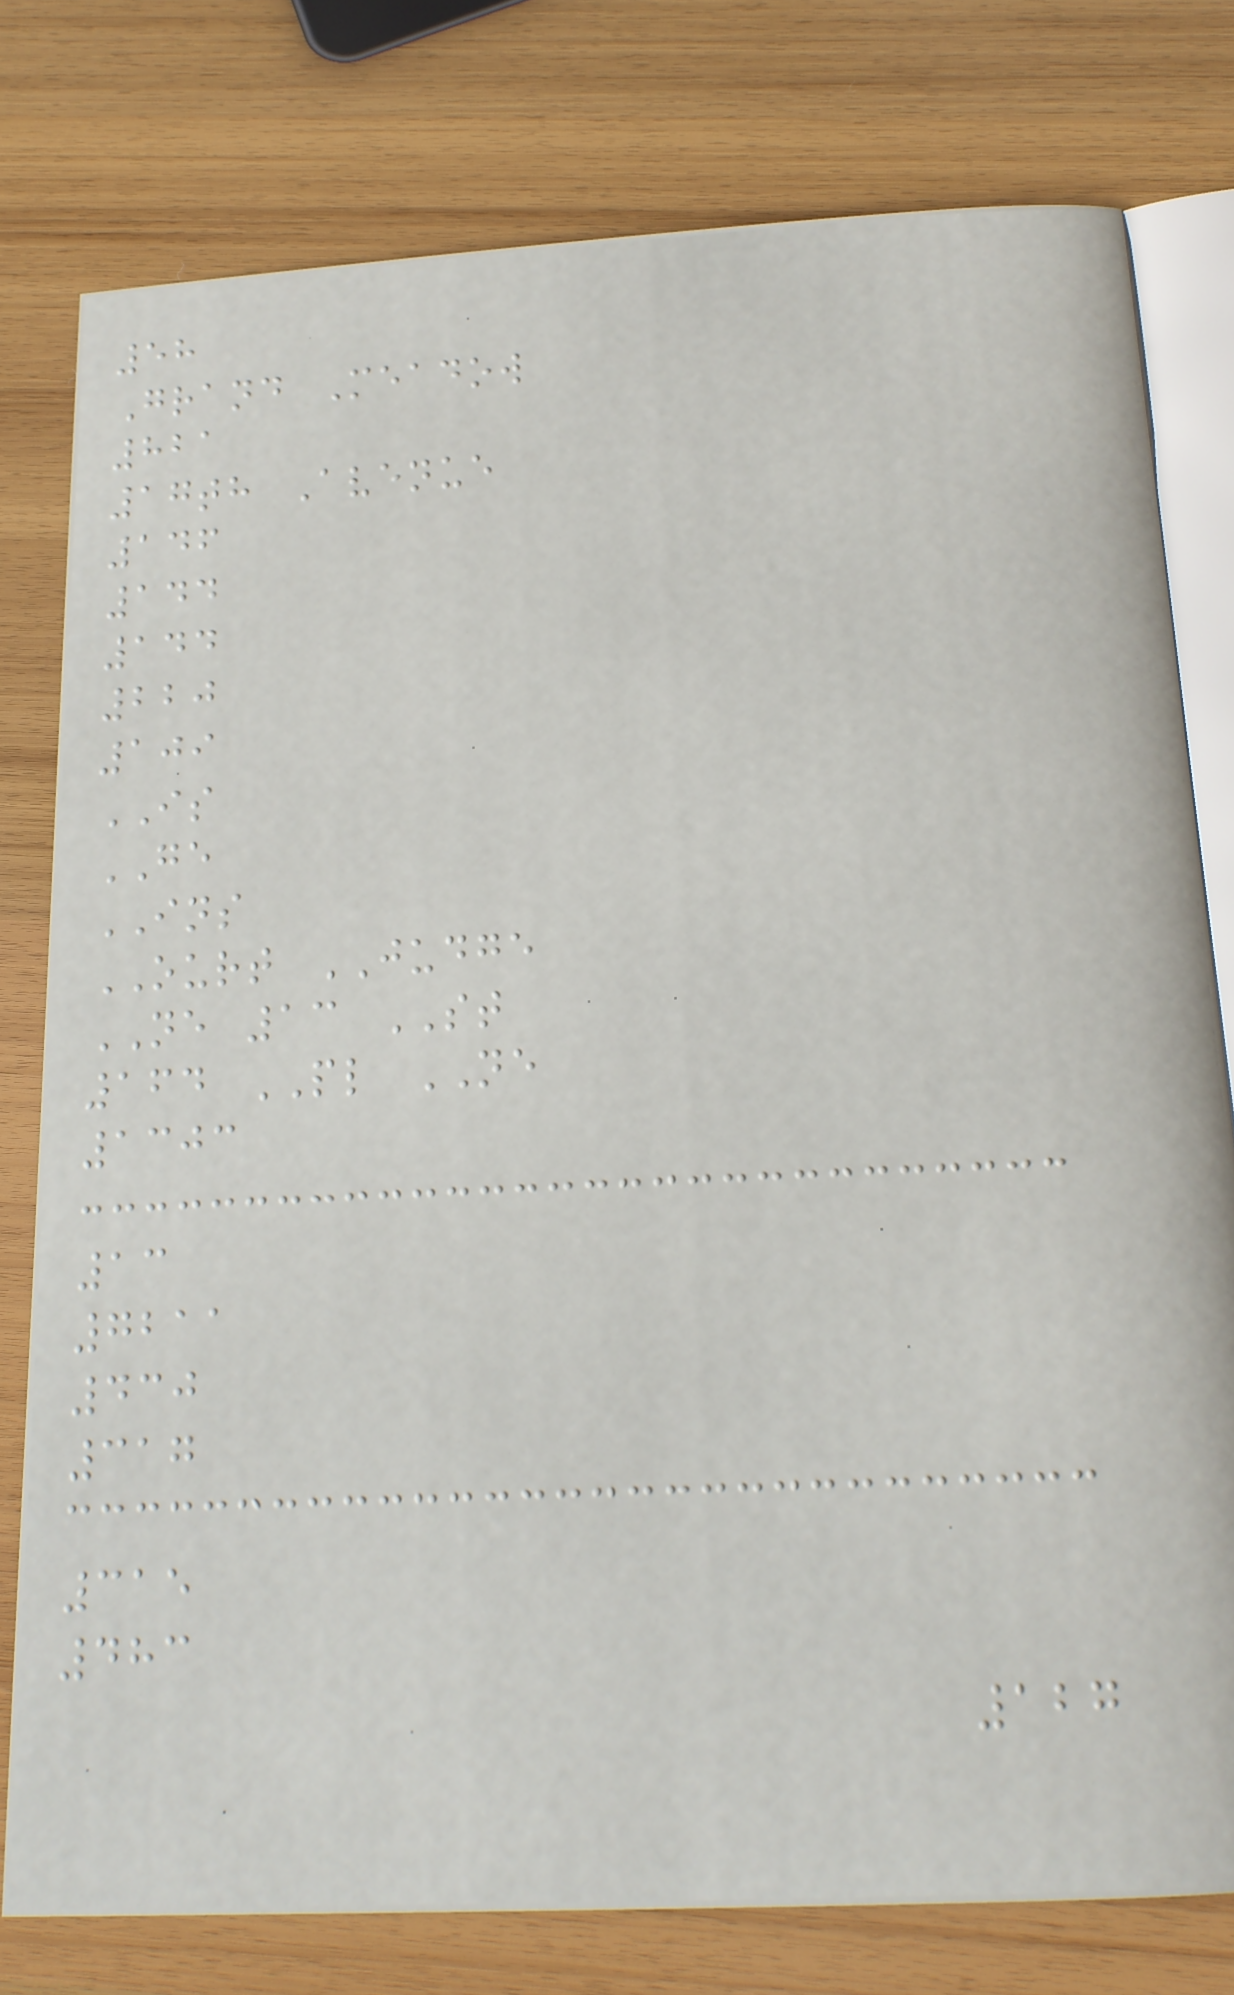58
Grand Meadow
821
17th Avenue
146
144
144
220
109
IS
GE
INS
OURT JUDGE
NE 13 ST
164 PL NE
1303
13
7211
430
317
315
483
127
